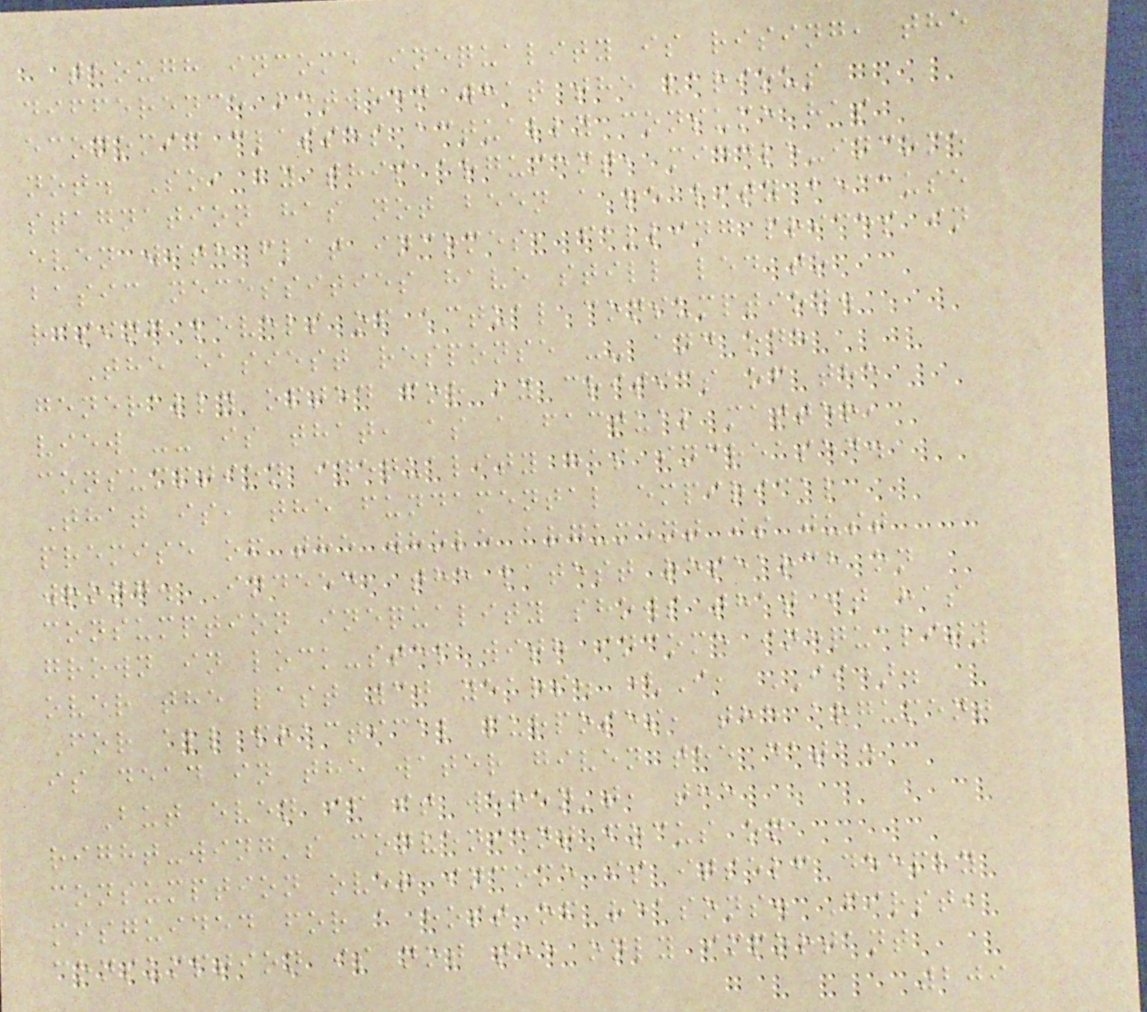though income inequality is rising, the
difference between what the various
economic classes actually consume has
not. So, by this argument, middle-income
stagnation has not been a reality because
even with flat incomes, falling prices in
basic necessities have still led to
rising levels of actual consumption.
The easiest response -- and one
generally opted for by critics of the
view -- is that, as a factual matter,
consumption inequality has increased.
That is, the fundamental empirical
premise of the whole argument is just
wrong. Indeed, the latest research on
consumption inequality shows that it has
grown in lock-step with income inequality
over the last 30 years. (I, II).
For all practical purposes, the argument
is dead in the water given the data.
But even if it weren't, the
right-wing's convenient focus on
consumption over income is itself deeply
misguided for a host of reasons. First,
consumption is not the only important
209
